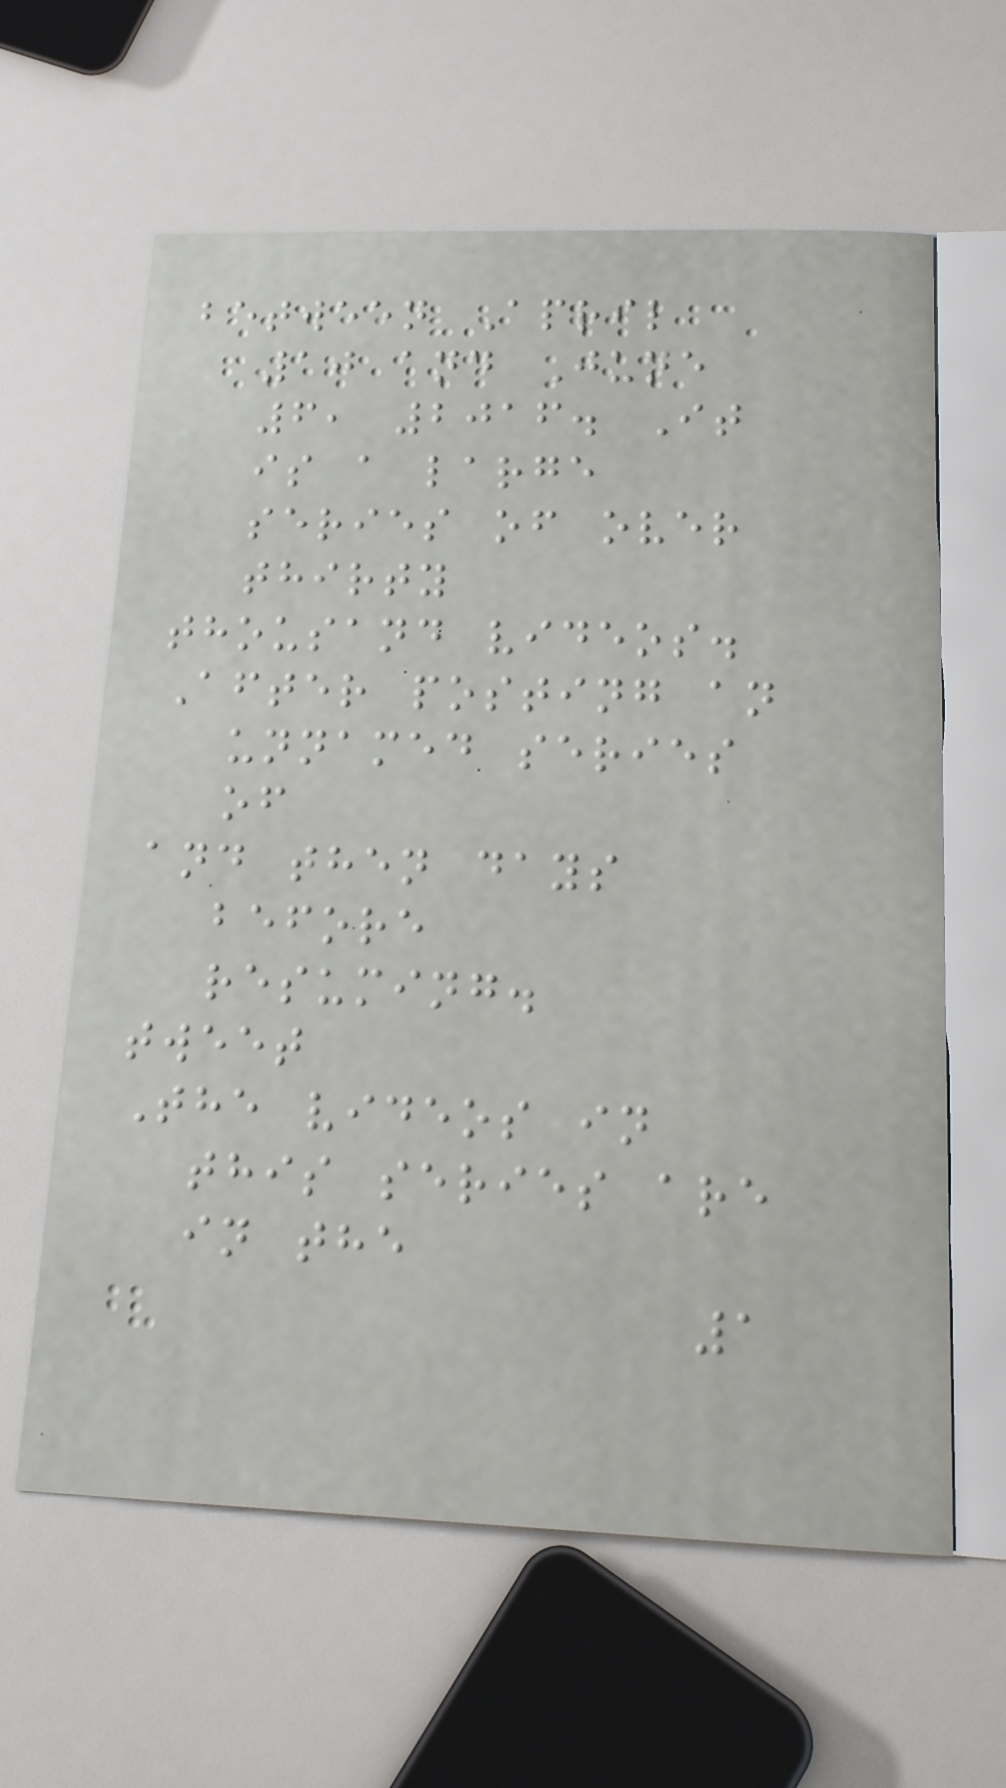between April
10 and June
6, 2016. It
is a large
series of over
thirty
thousand videos.
After posting an
unnamed series
of
and then days
before
resuming.
tweet
The videos in
this series are
in the
1
